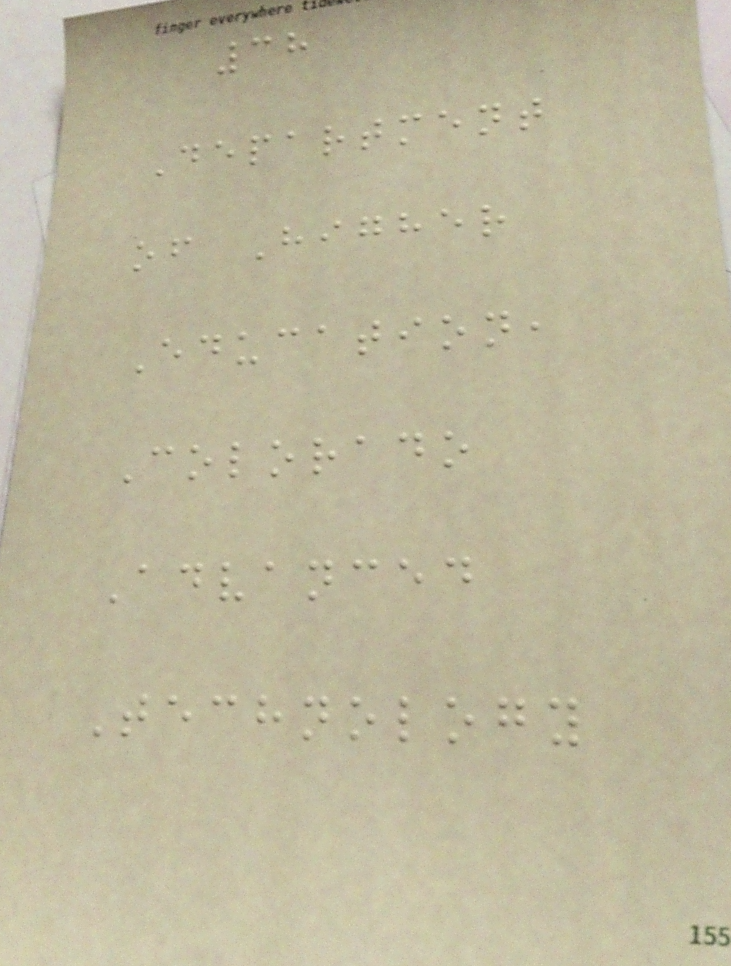38
Department
of Higher
Education,
Colorado
Advanced
Technology
